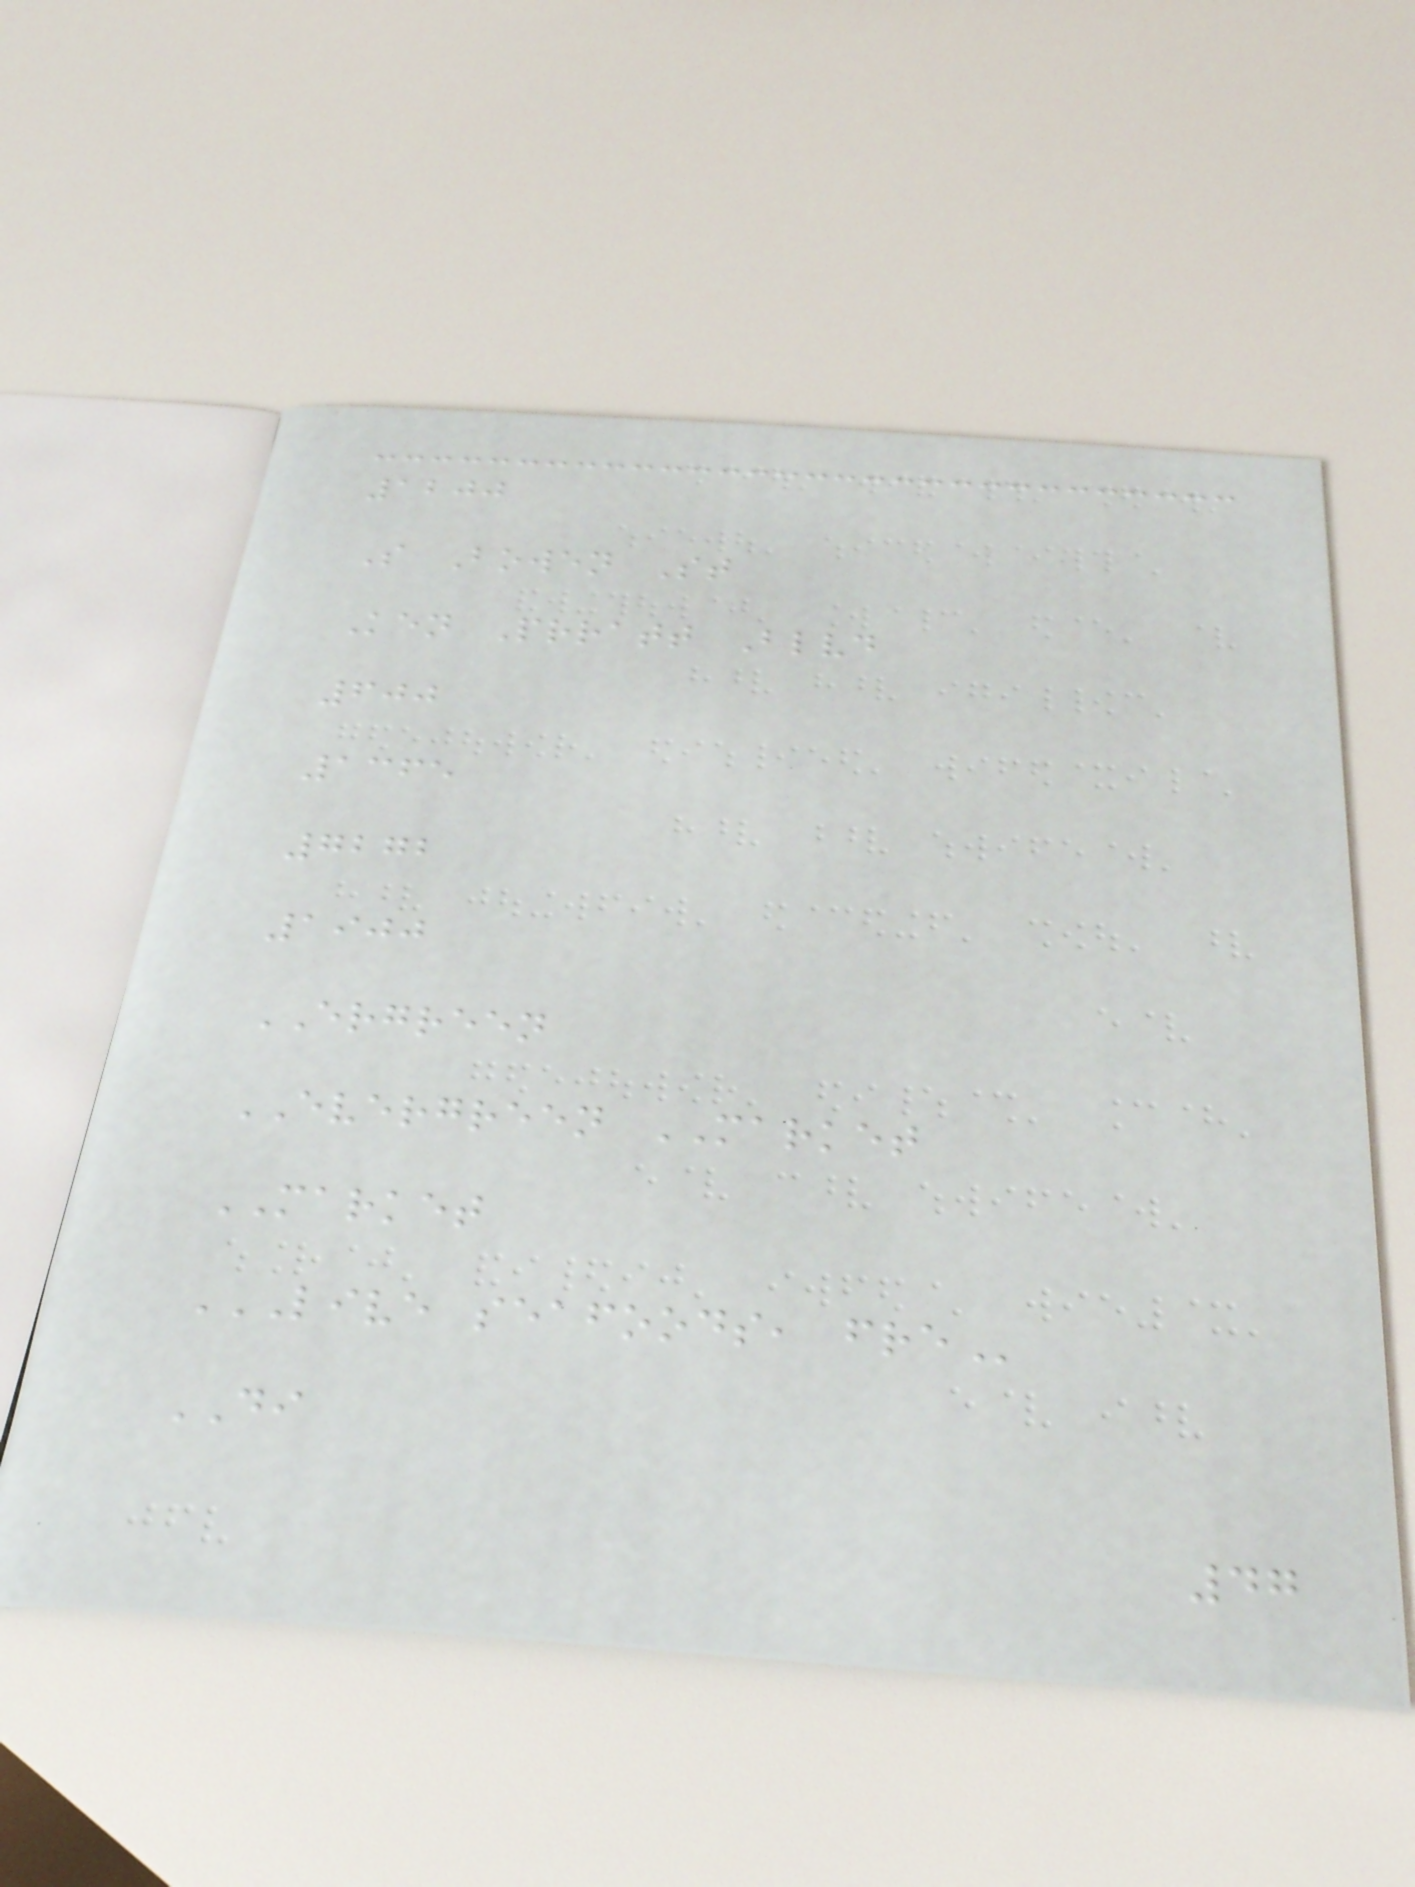1200
S Bowen St
Ken Prratt Blvd
600
1365
7272
1900
ERGREEN
EVERGREEN MARKET
MARKET
LIVE SEAFOODS, FRE
DI
47
